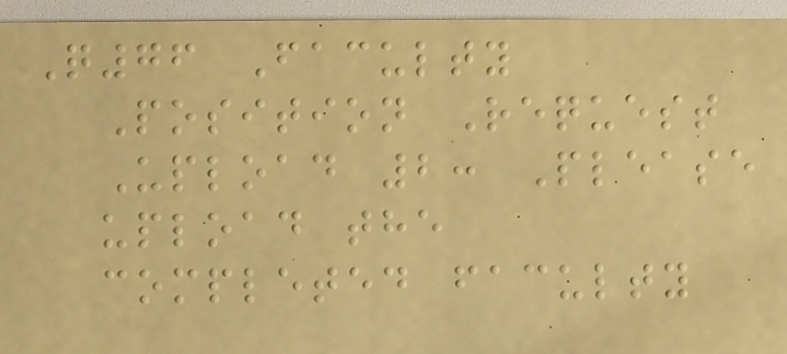Q76 Faculty
Position Request
Upload 2: Please
upload the
completed faculty
